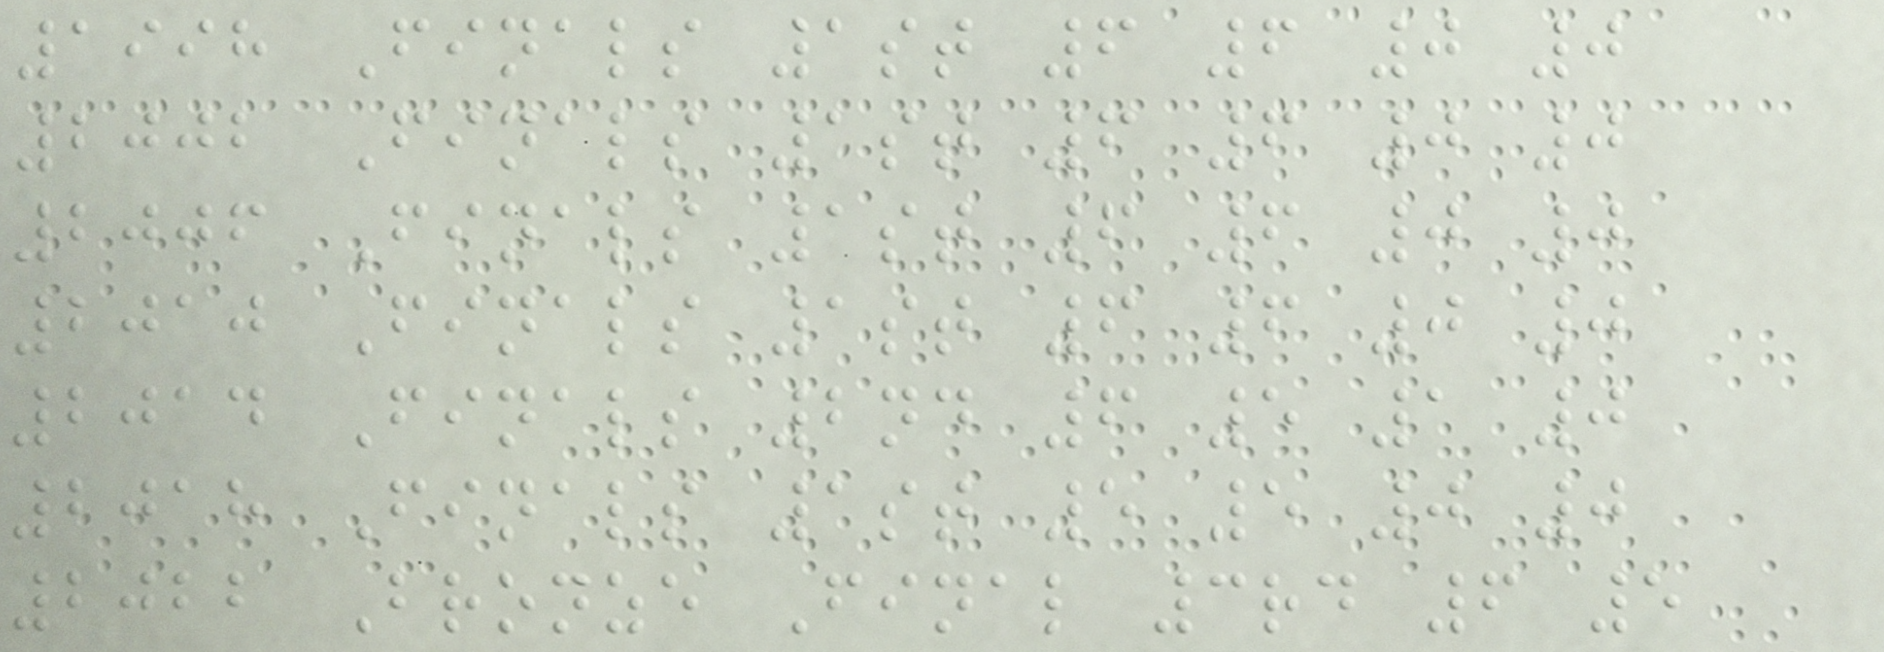1998 Finals 1st 6 6 0 0
2002 Finals 1st 6 6 0 0
2006 Finals 1st 6 6 0 0
2010 Finals 1st 6 6 0 0
2014 Finals 2nd 6 5 1 0
2018 Finals 1st 5 5 0 0
2022 Bronze Final 3rd 6 5
